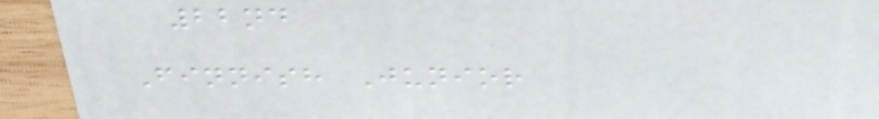22nd
Finnish Junior
